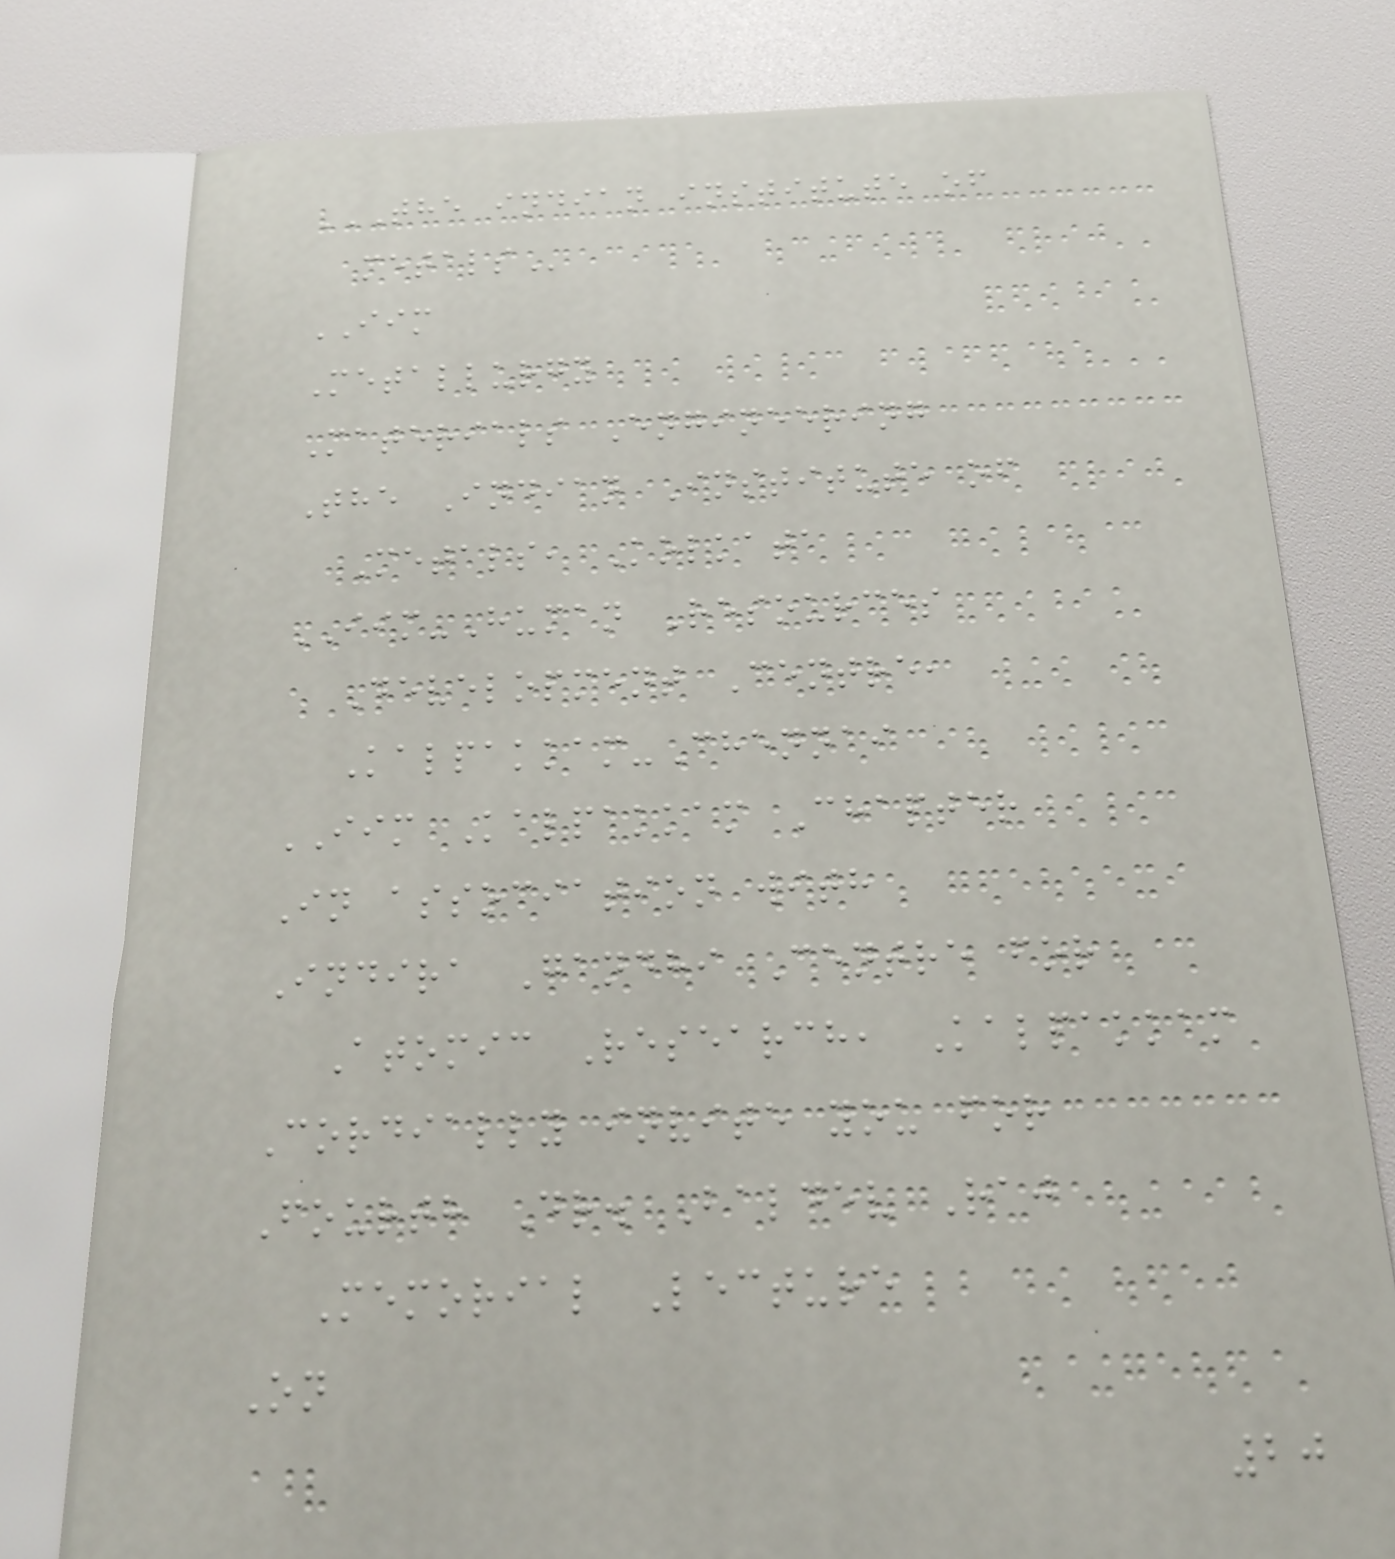THE INDIAN INSTITUTE OF
METALS
IIM
Metallurgy
Materials Engineering
The Indian Institute of
Metals, Kolkata
IIM-Human Resources
Development Centre,
Kalpakkam-Chennai
IIM Kalpakkam Chapter
In association with
Indira Gandhi Centre for
Atomic Research, Kalpakkam
Cordially invite you for
Fourth Dr. Baldev Raj
Memorial Lecture
On
20
